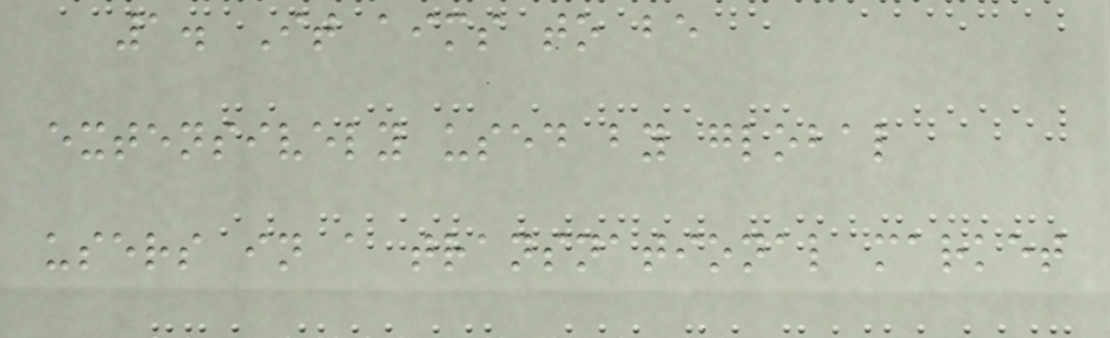1. It aims to be
extensively used by global
users in a transnational market
